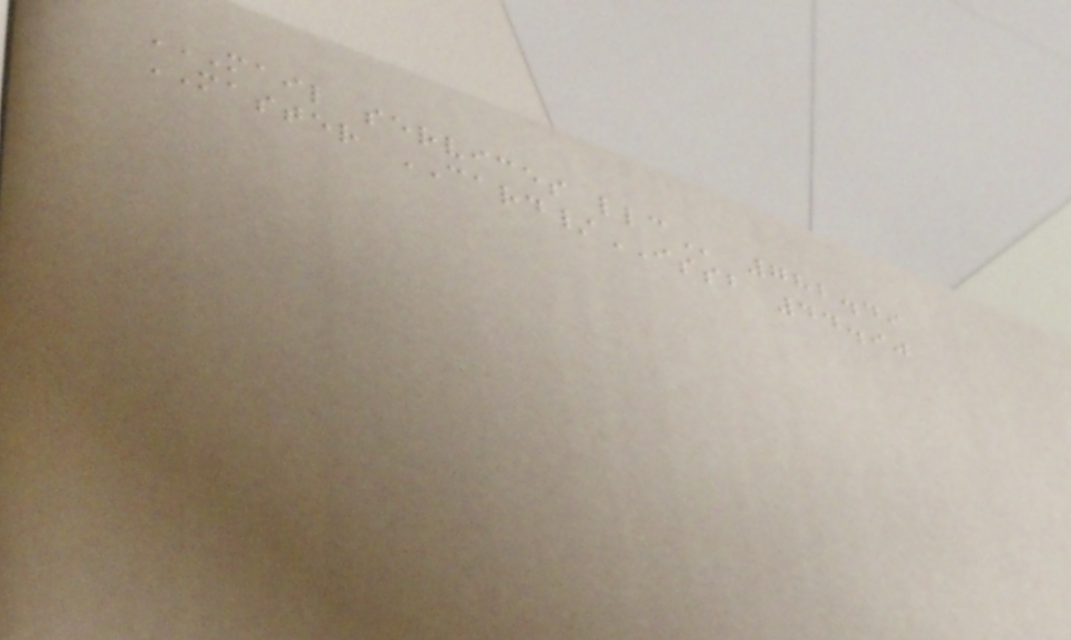MAIL SERVICES LLC 782.49
MASTER CARD/ISSB 44.90
